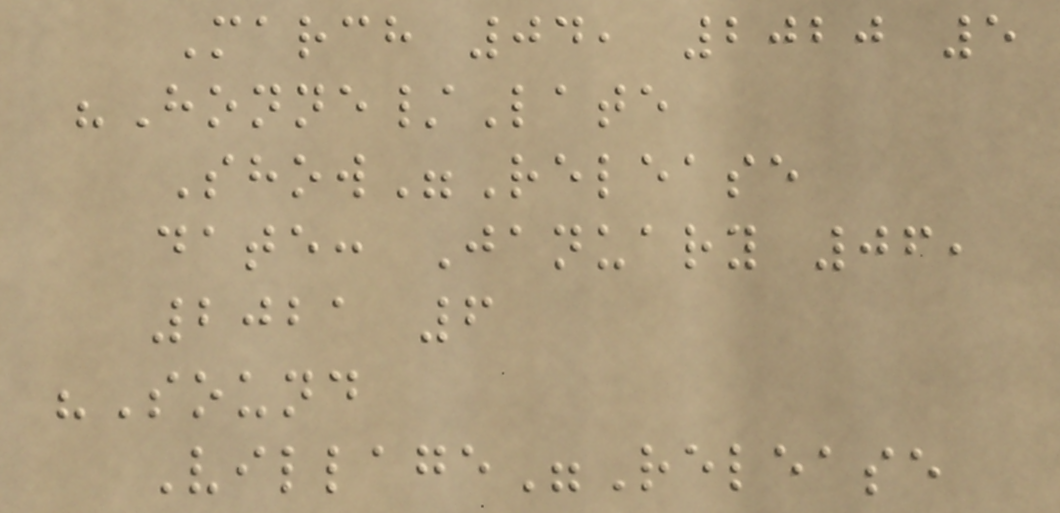March 04, 2020 5
"Honne/Late
Show"Release
date: January 06,
2021 6
"Sound
Village"Release
